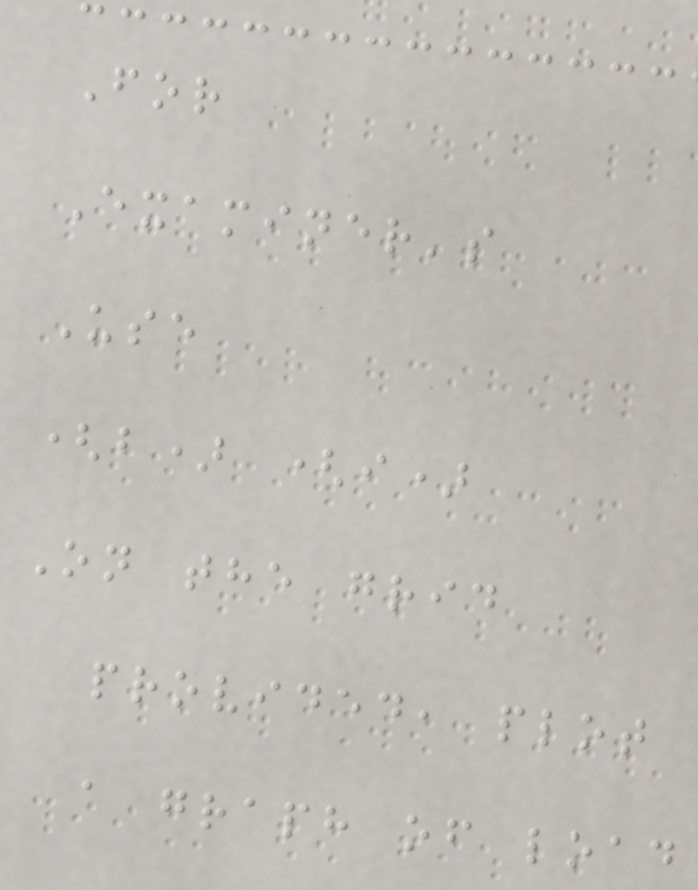For
Examiner's
Use
(b) (i)
On the grid
provided, plot
a graph of load
